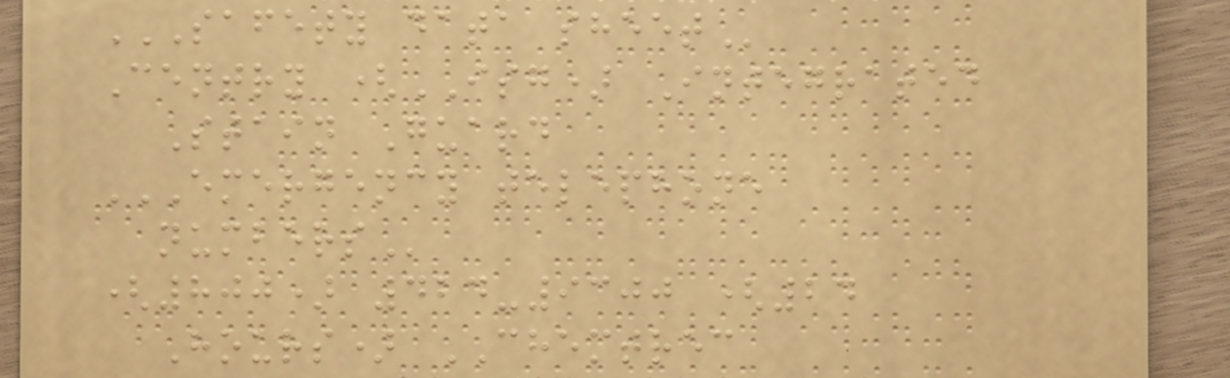SAFETY DATA SHEET
Centry (ISG) Integrated
Stain Guard
EMERGENCY TELEPHONE
NUMBERS
(800) 424-9300 (24
Hours) CHEMTREC
